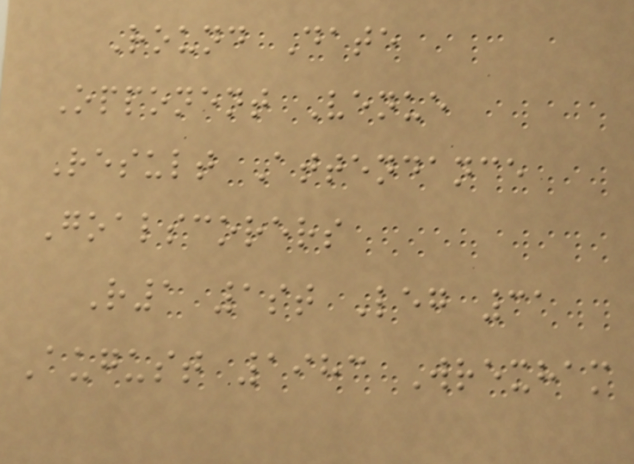Round Date
Opponent Venue
Result Attendance
Goalscorers
R1 1st Leg 31
August 1983 Wrexham
